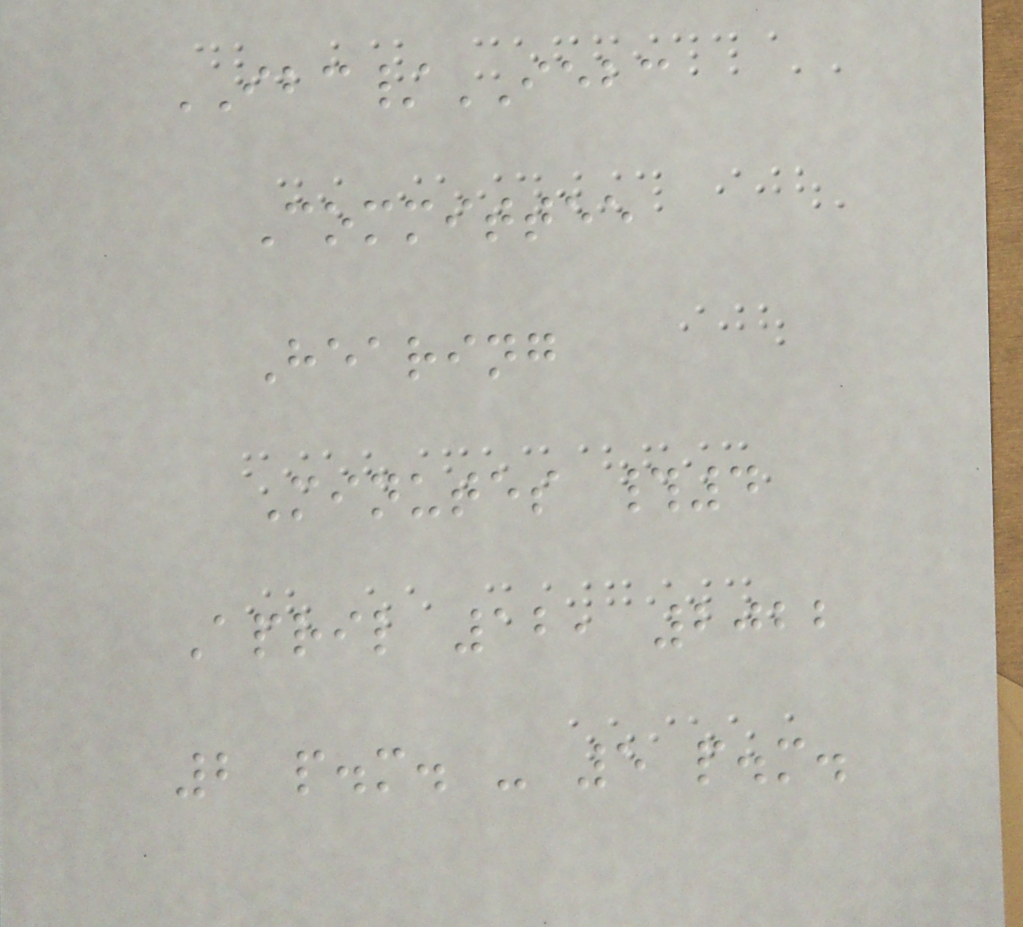IBC/IEBC
Committee
Hearing
Minutes #4
April 12, 2022
2 p.m. - 5 p.m.
